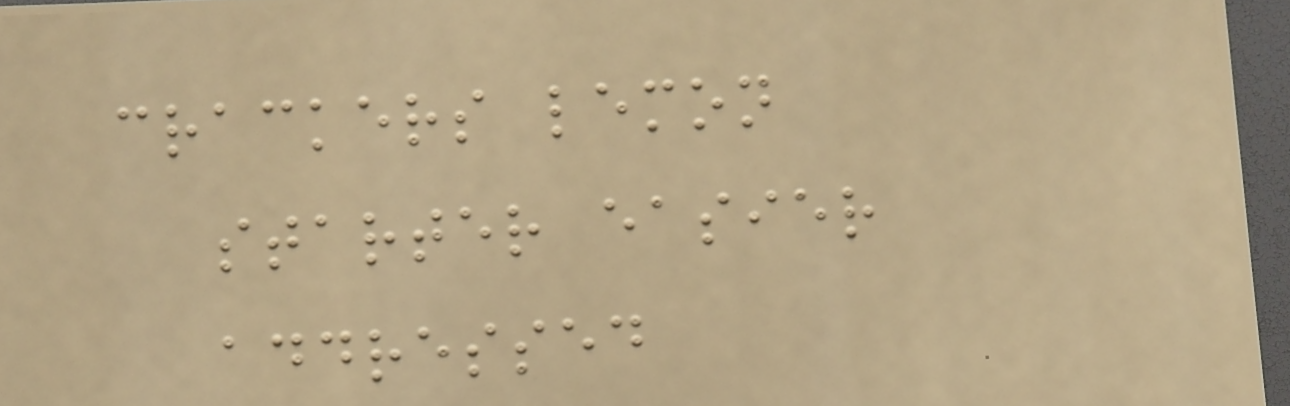crackers lemon
starter easier
addressed
